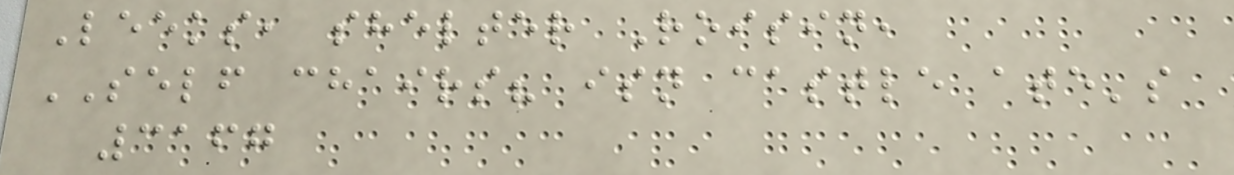Leeks, shelter Roisin,
SELF chairs? isn castle ate's
3167
